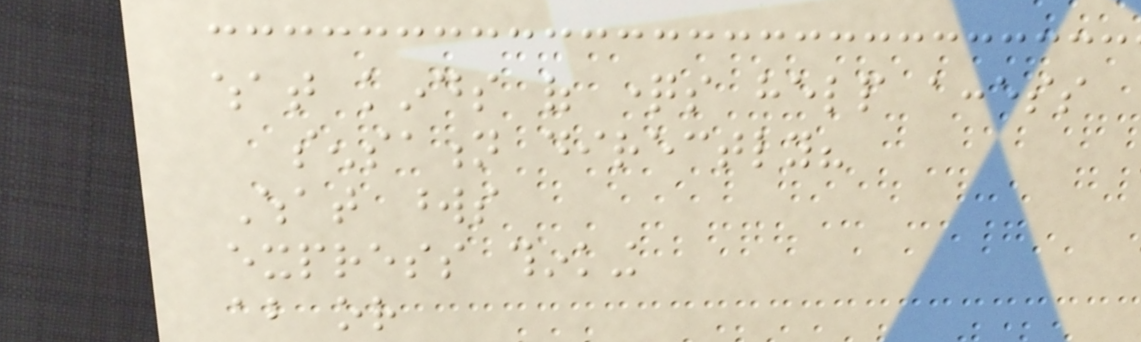what kinds of questions help access
sensation directly?
What words
express thinking
about or
